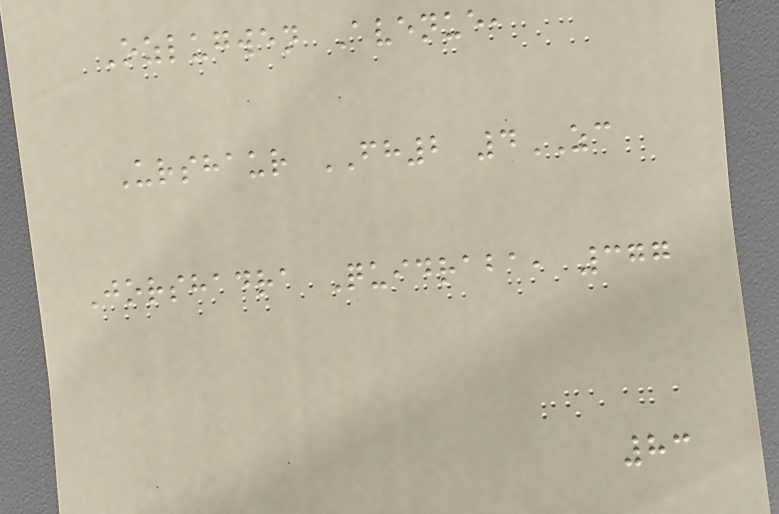Ozlugwen Avenue,
Urshaur FH2 4ZC
Jorshadra Quidraba, 377
83
